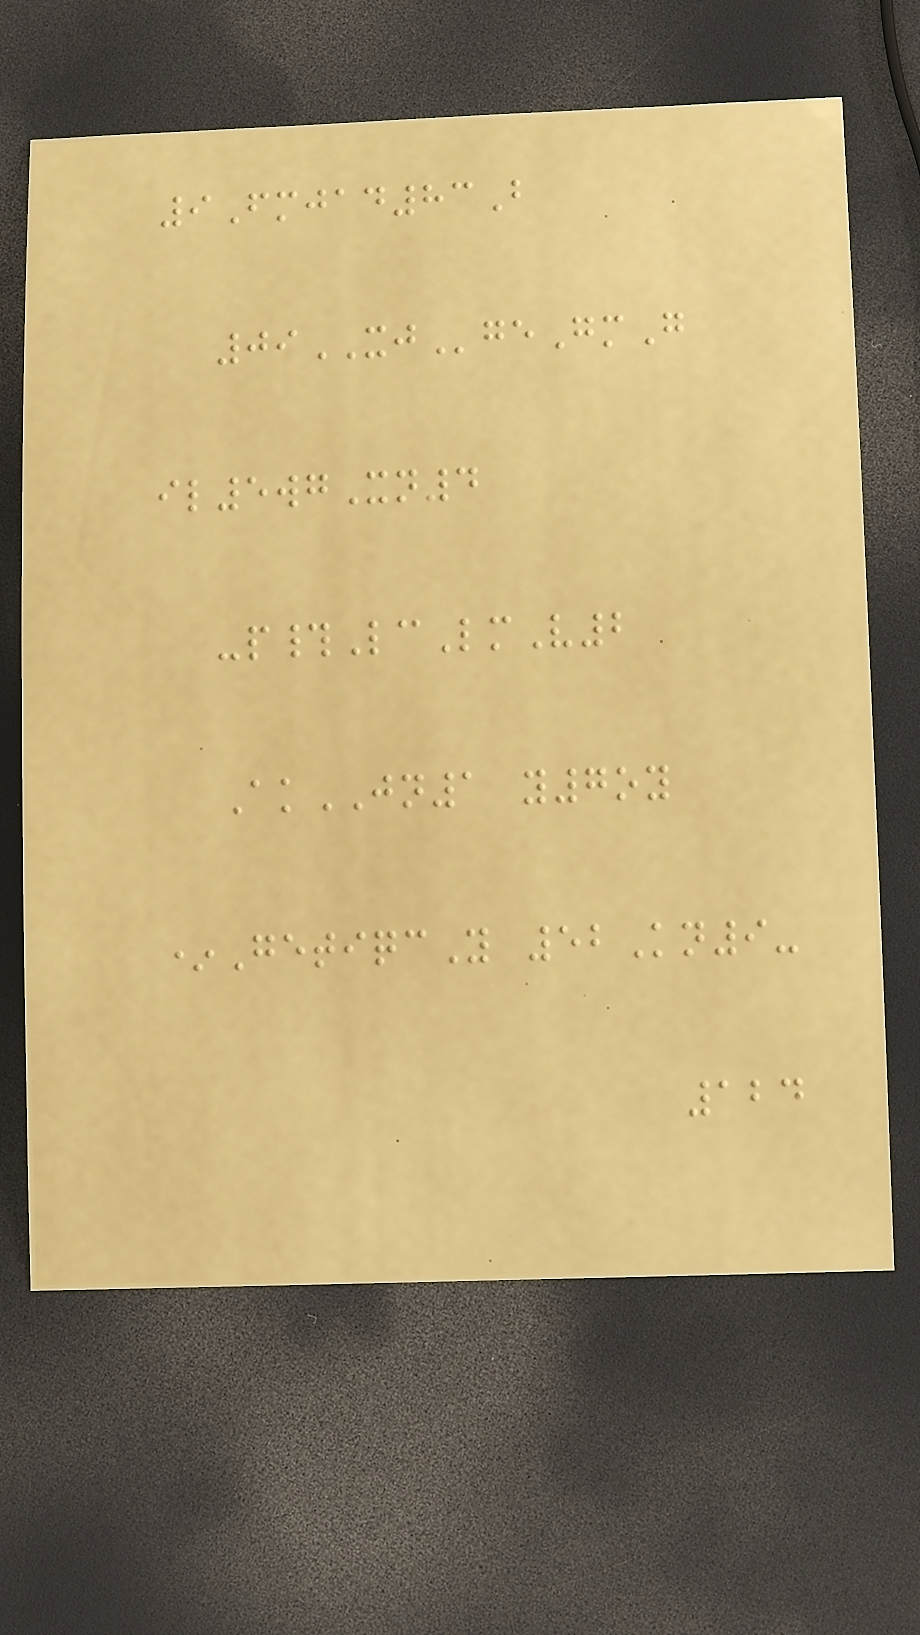9Fmjad83B
09XJgeGmG
il5wgXn4
-p#LcLmV2
AkJN1 y7oy
*GetiqcY 52Kn9-
124
